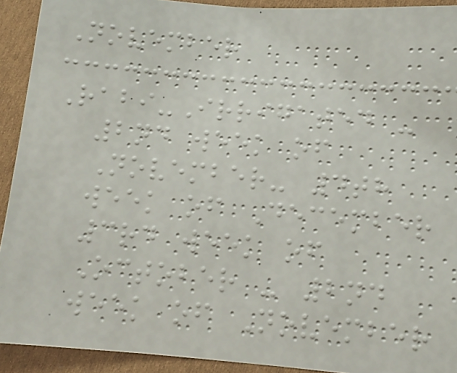November
Rabi-Irrigated -
2nd week of
November- 4th
week of December
3rd week of
October - 2nd
week of November
